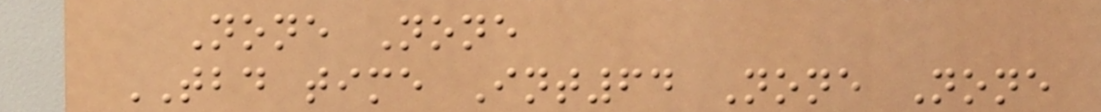None None
TBD time Int64 None None
